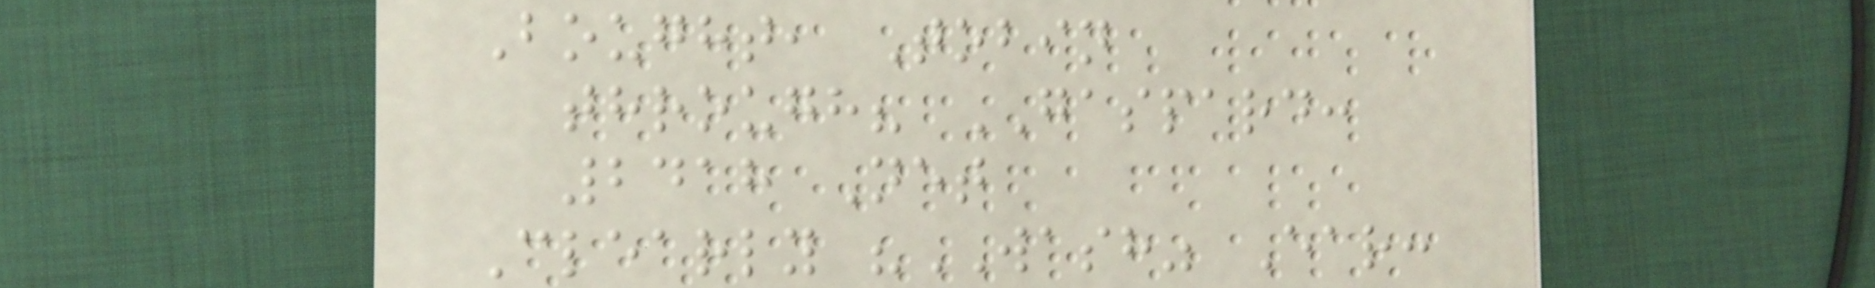Bought, Tobin
through? GASPARD:
2418 Net
Clearly "WASH" Ear:
